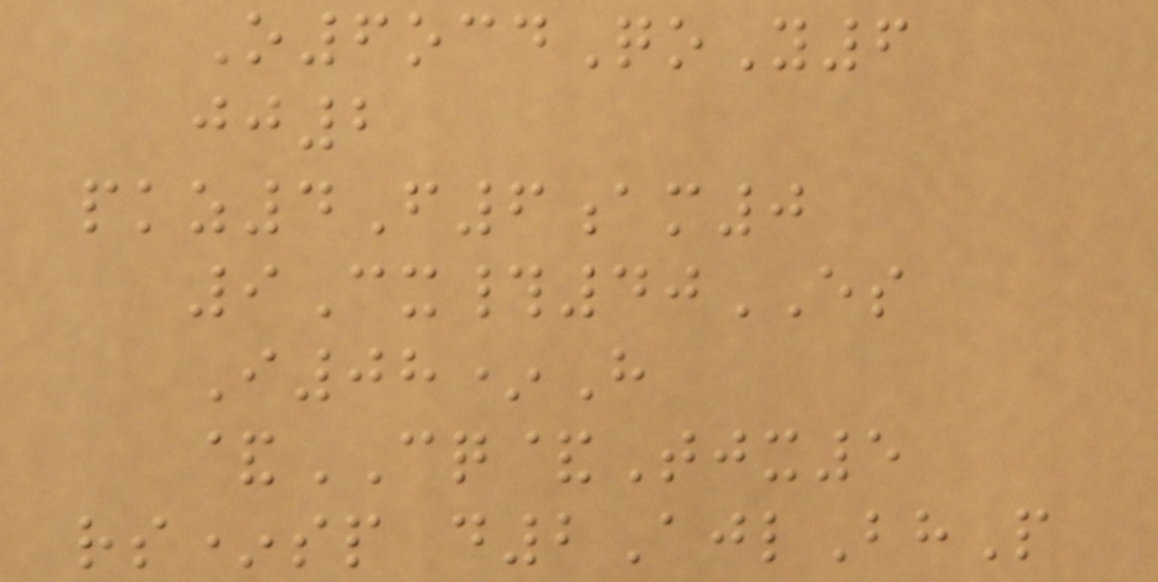O6ocdQoY6
jj2
pkz4F6am0
9Cx#40ES
I08*H
&CQ&Tjx5
rs*sp d2AjlBhP
